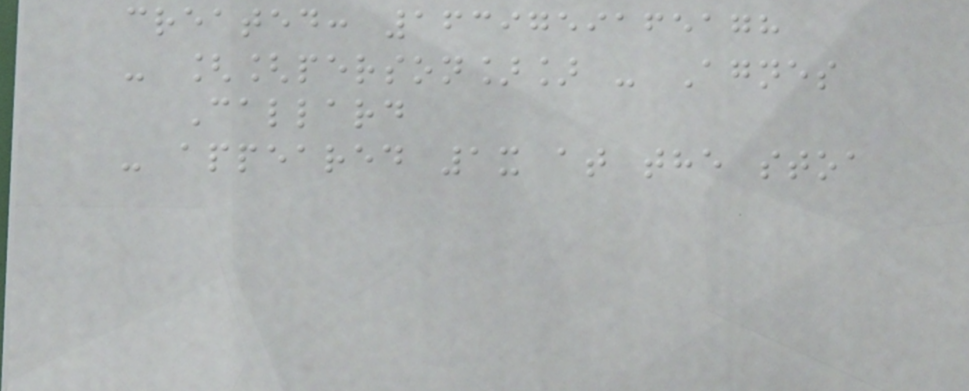created: 1639759165178
- [[person]] - Agnes
Callard
- appeared 1x at the stoa
